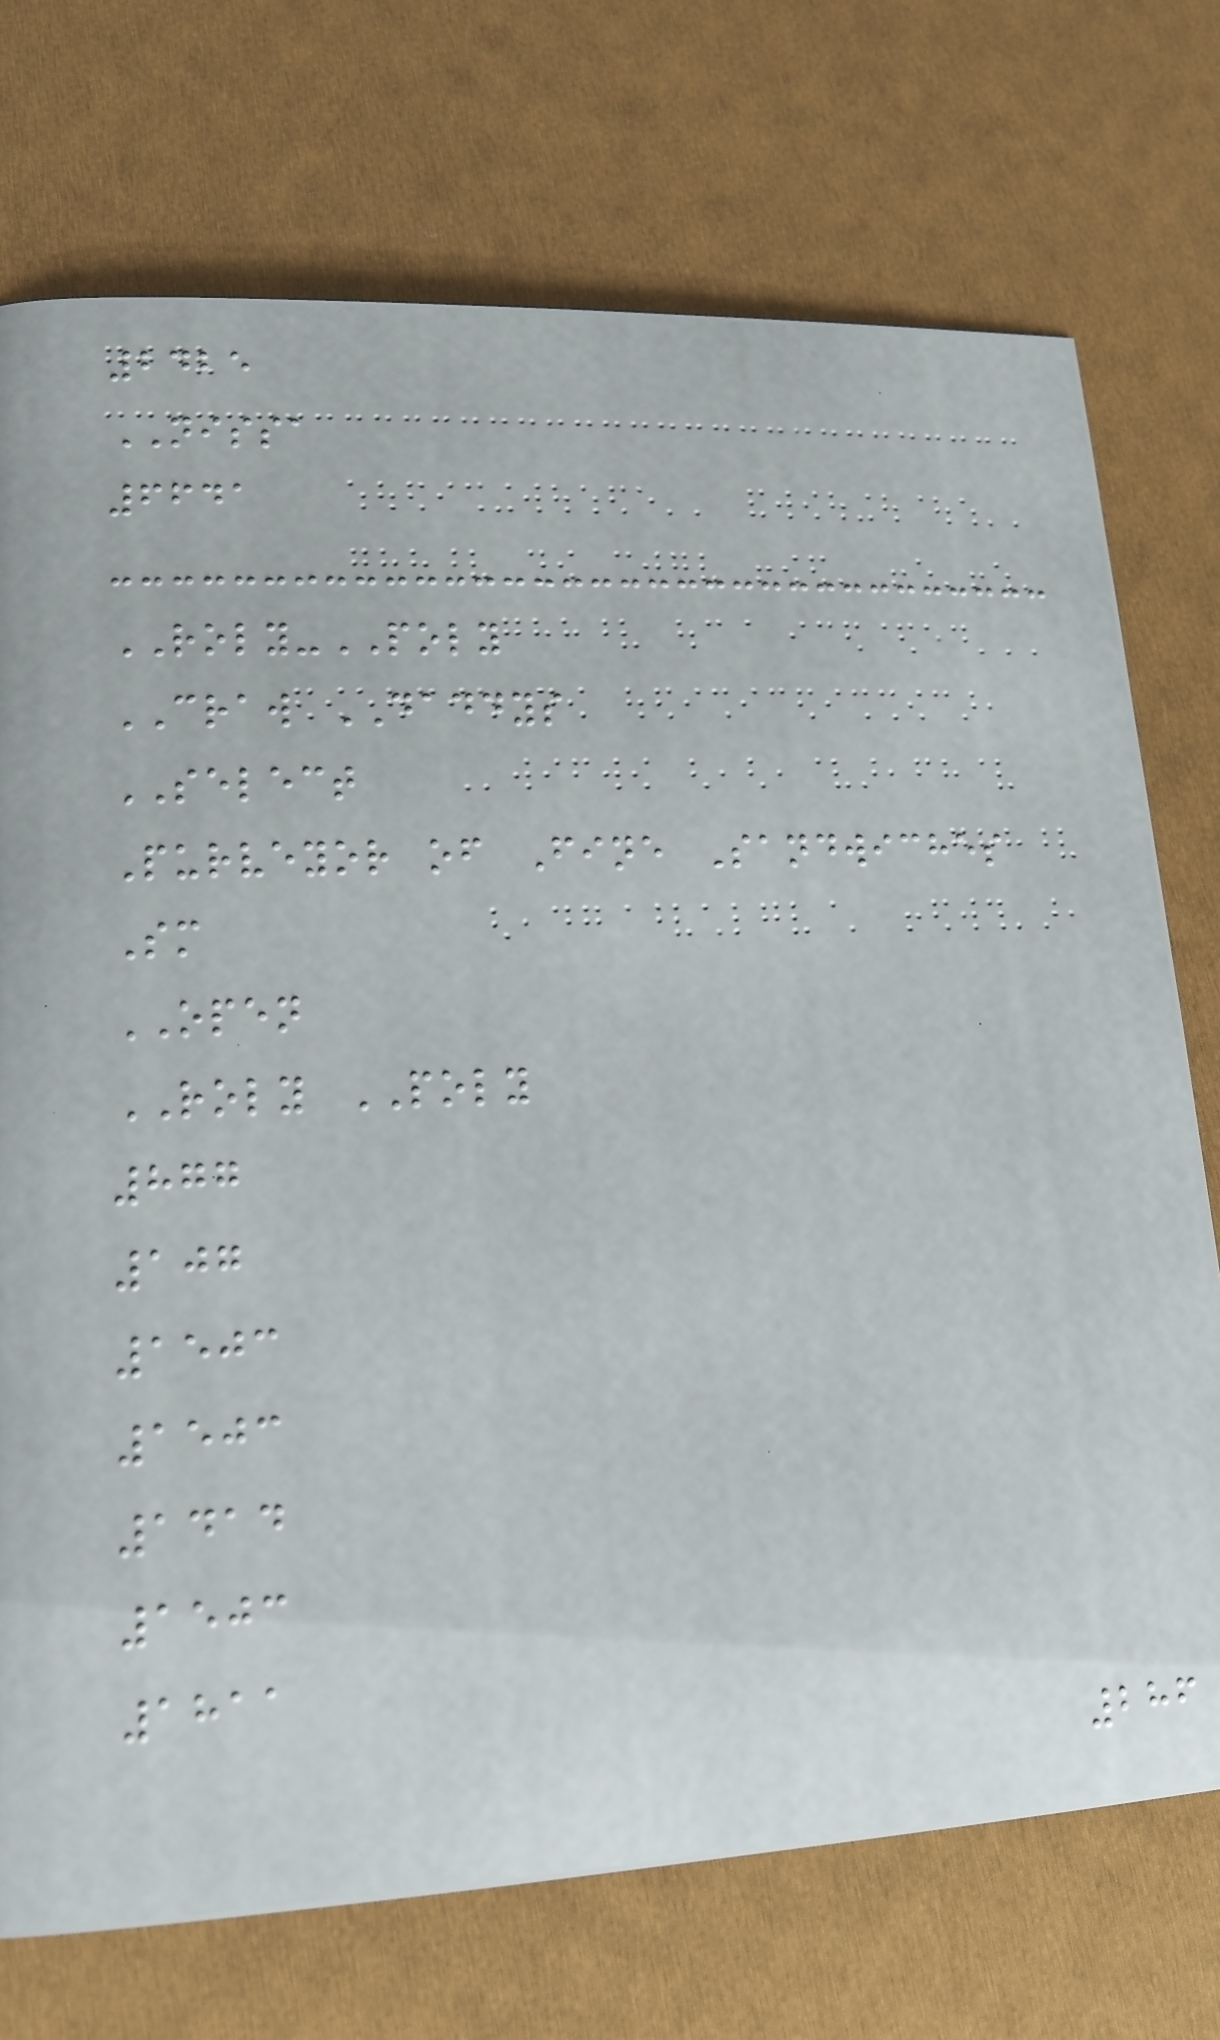2425
NISSA
6641
ROLY-POLY
CRAW DADDYS
SELECT
Purveyor of Fine Sandwiches
Sm
OPEN
ROLY POLY
877
107
1503
1503
1414
1503
1811
286
